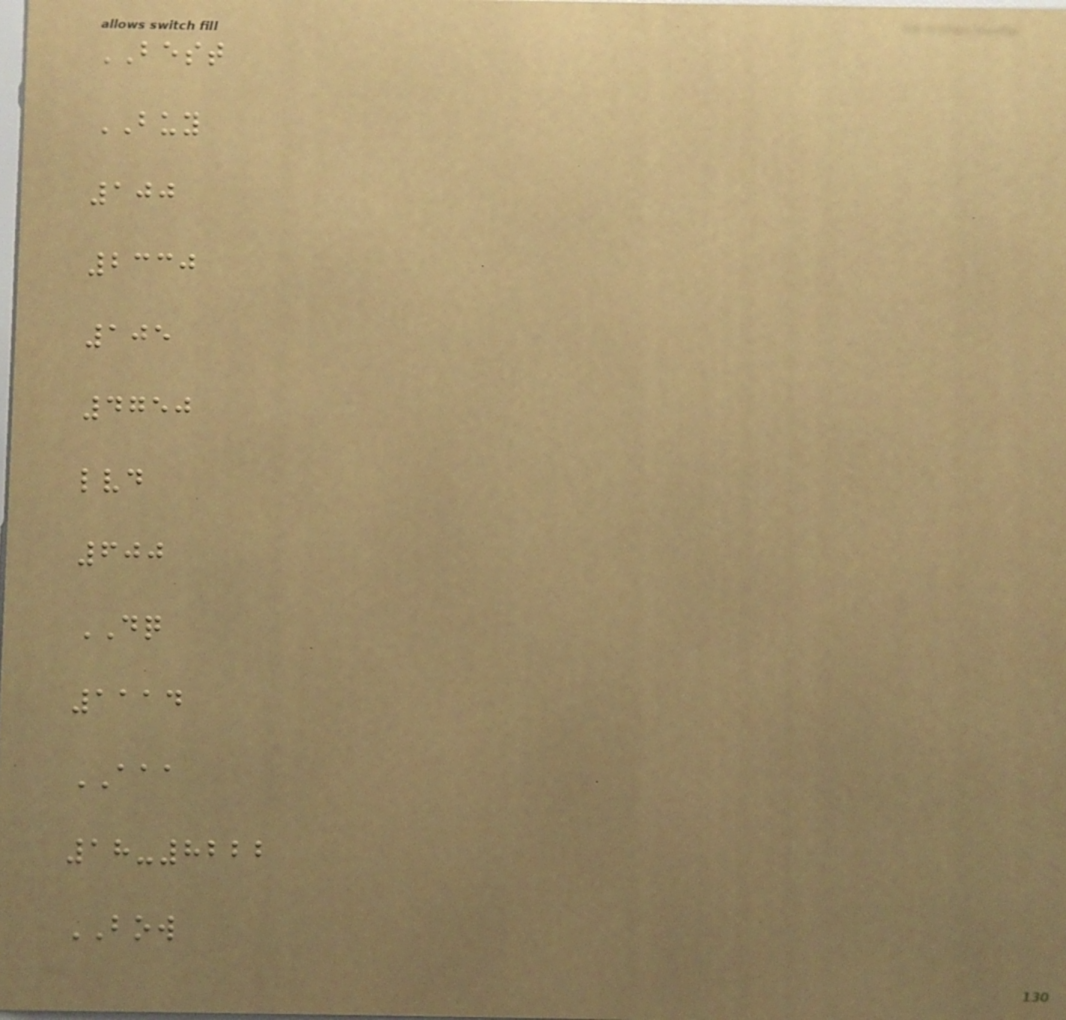BEST
BUY
100
2330
105
4750
lvd
600
DQ
1114
AAA
18-8222
BOW
